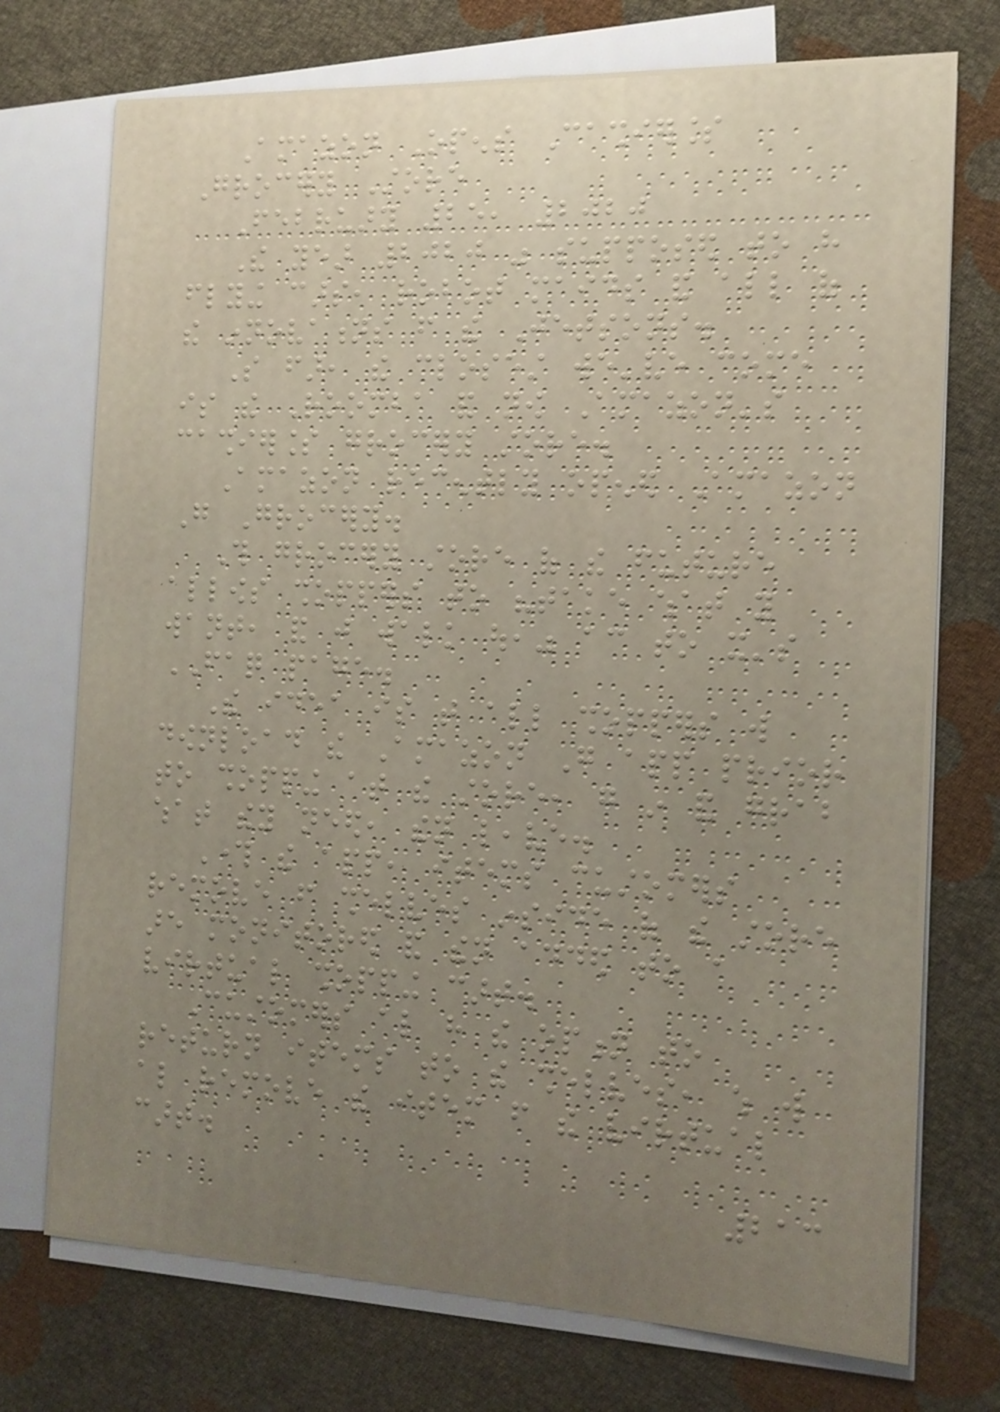Amazon Opens Cashierless
Grocery Store
February 25, 2020
The year 2020 was supposed to have
flying cars, robot maids and all of
the innovations from the Jetsons.
So far, the closest we've come
is the Roomba and now Amazon's
cashierless grocery store.
Amazon recently opened Amazon
Go Grocery.
This grocery store of the future
allows shoppers to "take what you
want, and just walk out," according to it's
FAQ page.
The idea is that all shoppers will
download the Amazon Go app prior
to shopping at the store, go in and grab
what they need, then leave.
Through the app, items customers
remove from shelves inside of the store
are monitored and then added to a
virtual shopping cart.
Customers also have the option to
return items to the shelves, which will
also remove the item from the virtual
cart.
213
